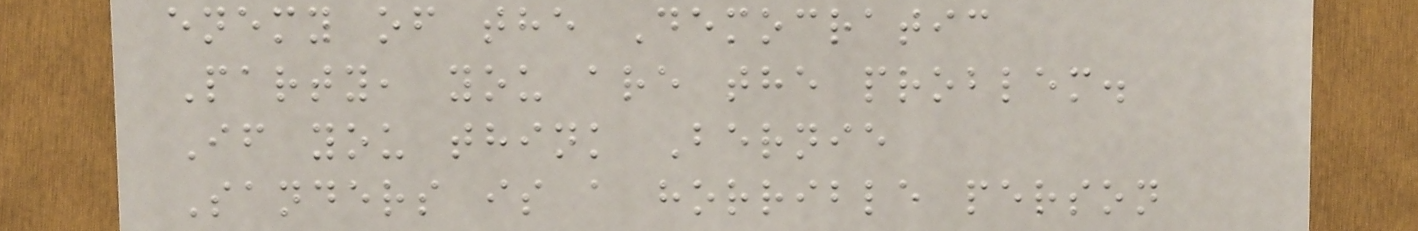enemy of the Democratic
Party, you are the problem.
If you think Bernie
Sanders is a horrible person
